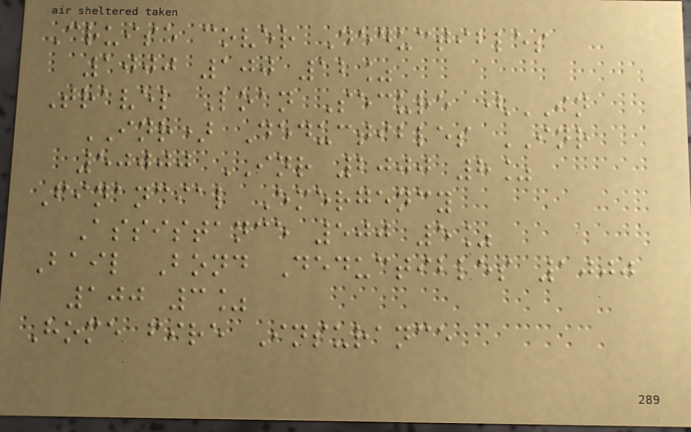Cruise cover Deductibles
1000 100 12%
Travel Loan Secure (IN
INR) Deductibles INR
50000 INR 2000 8%
Financial Emergency
Assistance 500 5%
Bail Bond Deductibles 1000
100 3%
Home fire Insurance
